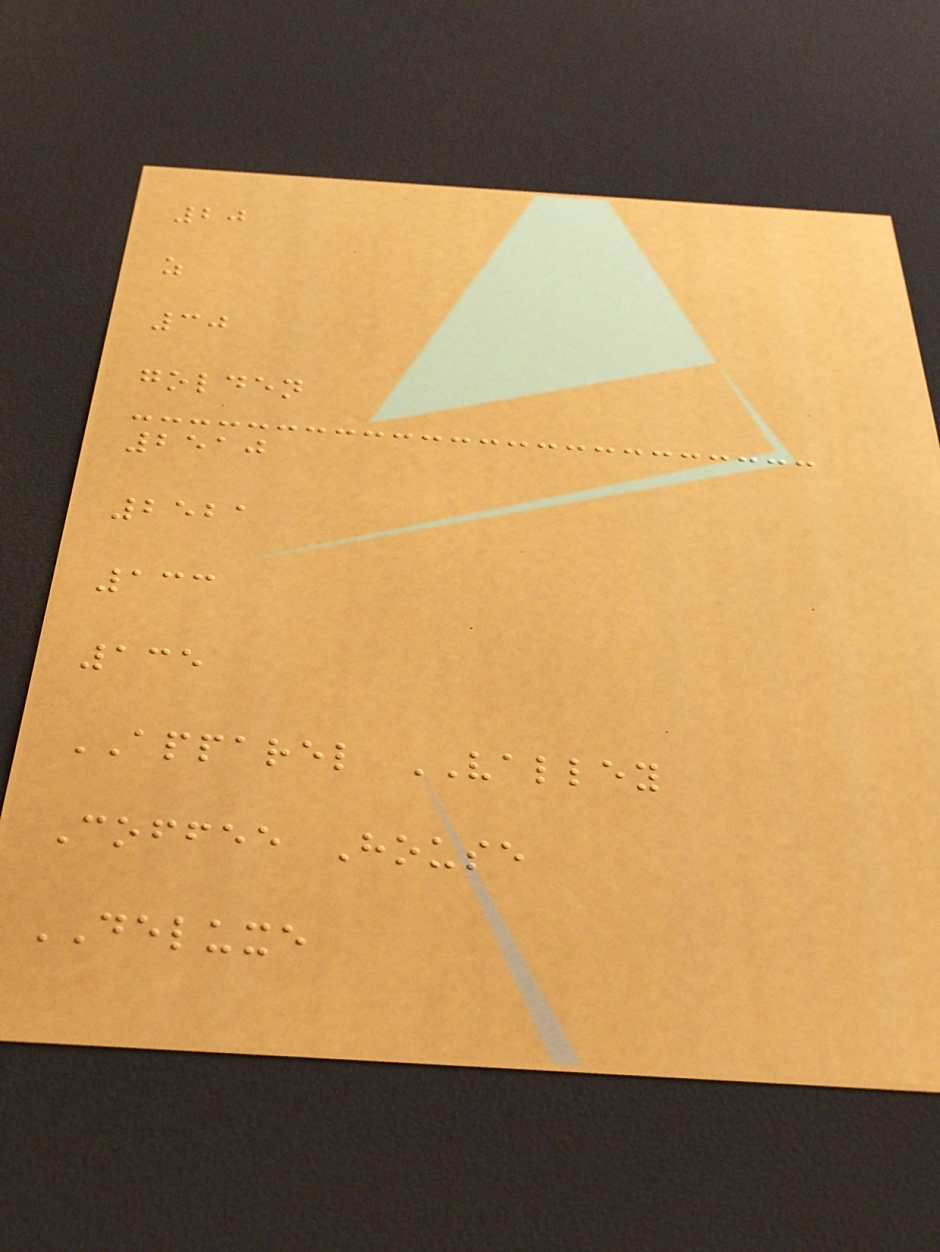20
z
30
golden
2510
2521
133
135
APPAREL VALLEY
Coffee House
DELUXE
